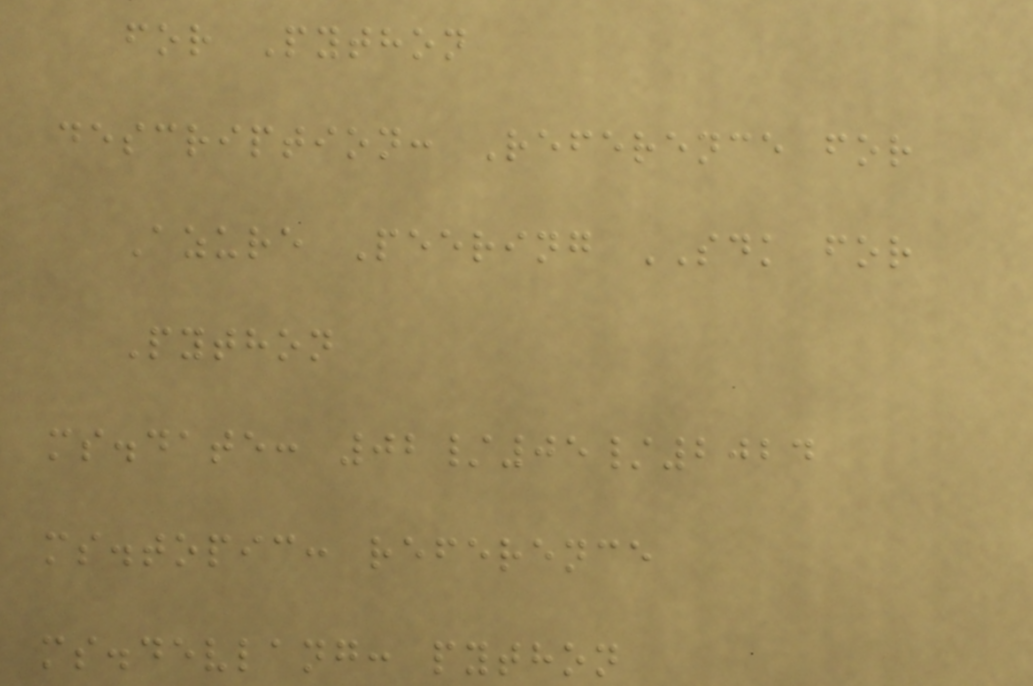for Python
description: Reference for
Azure Peering SDK for
Python
ms.date: 02/05/2024
ms.topic: reference
ms.devlang: python
